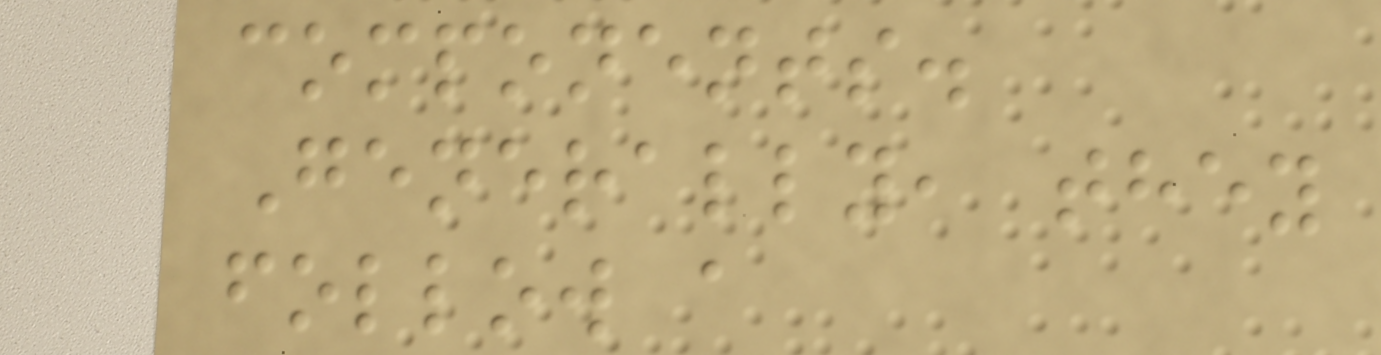components.
Generally, they
follow a
